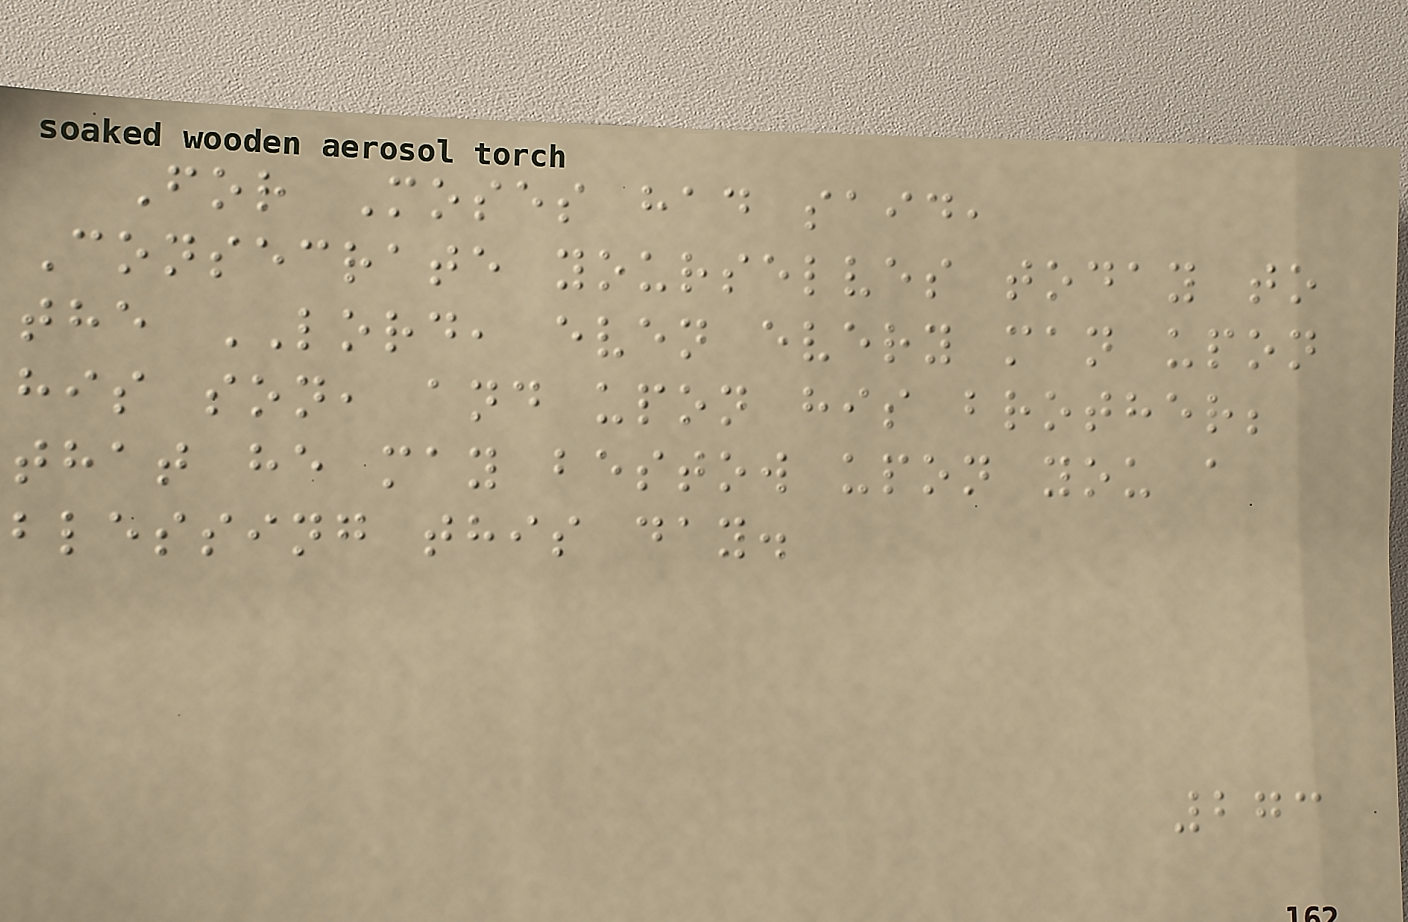For Moses had said,
Consecrate yourselves today to
the LORD, even every man upon
his son, and upon his brother;
that he may bestow upon you a
blessing this day.
273
